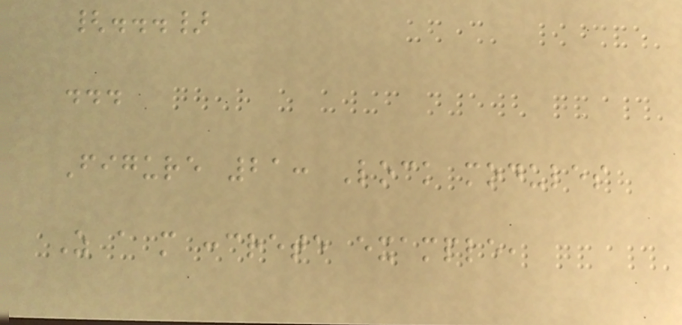{...}
...
Figure 21: Lock modules
As a more concrete example,
